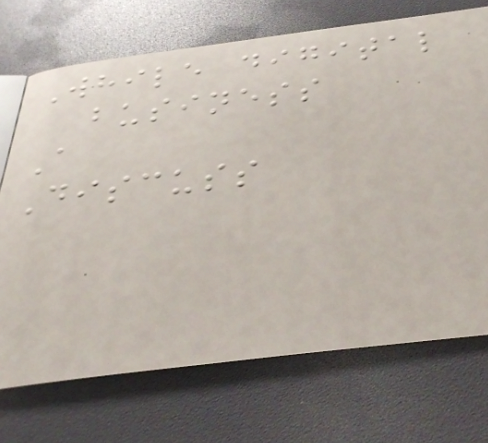While digital
business
A
Discuss
